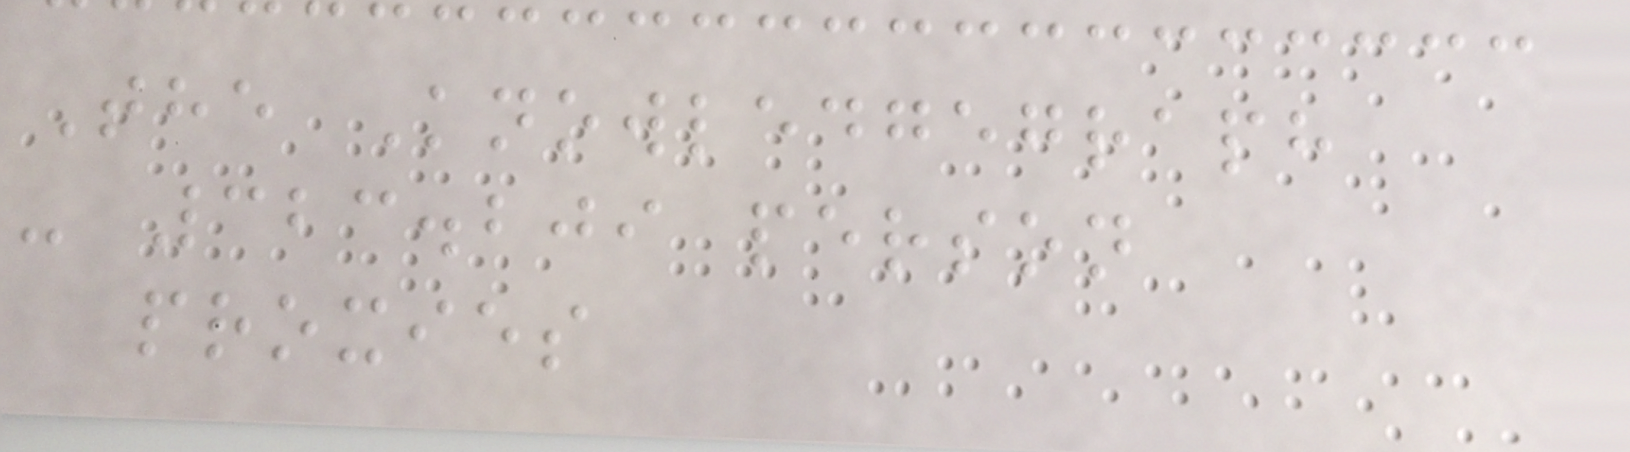The Knowledgegraph
- 323.209 person
proxies
